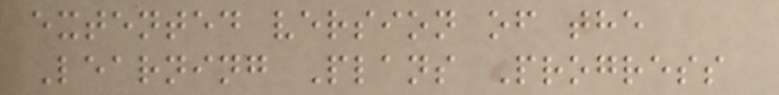extented version of the
Learning Plans Progress
